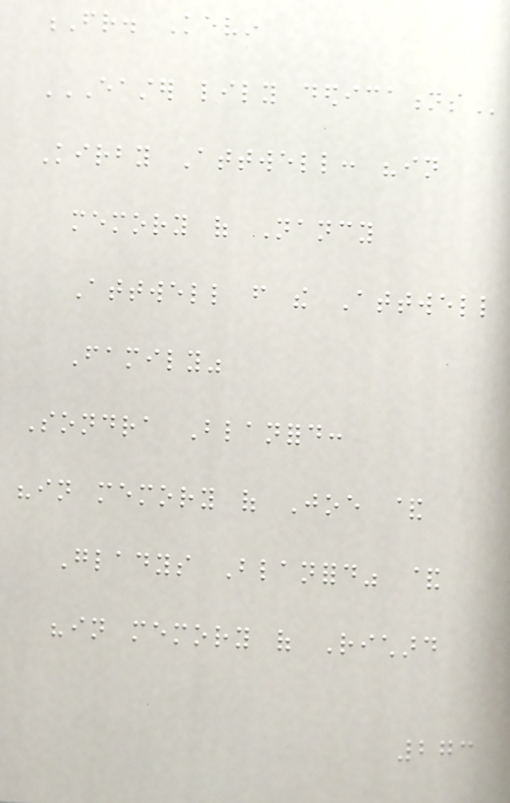Fr. Kevin
EASTER LILY DEDICATIONS
Kirby Attwell: "in
memory of Nancy
Attwell from the Attwell
Family"
Sondra Blanford:
"in memory of Joe &
Gladys Blanford" &
"in memory of Richard
273
